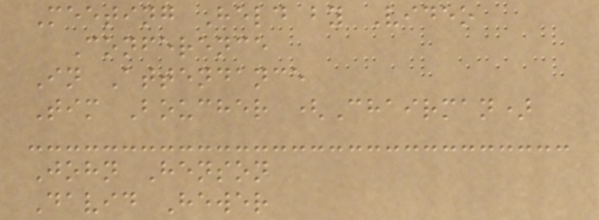Meeting Held by Video
Conference
In Attendance
Tim Boucher (Chairman)
John Henson
David Hewer
